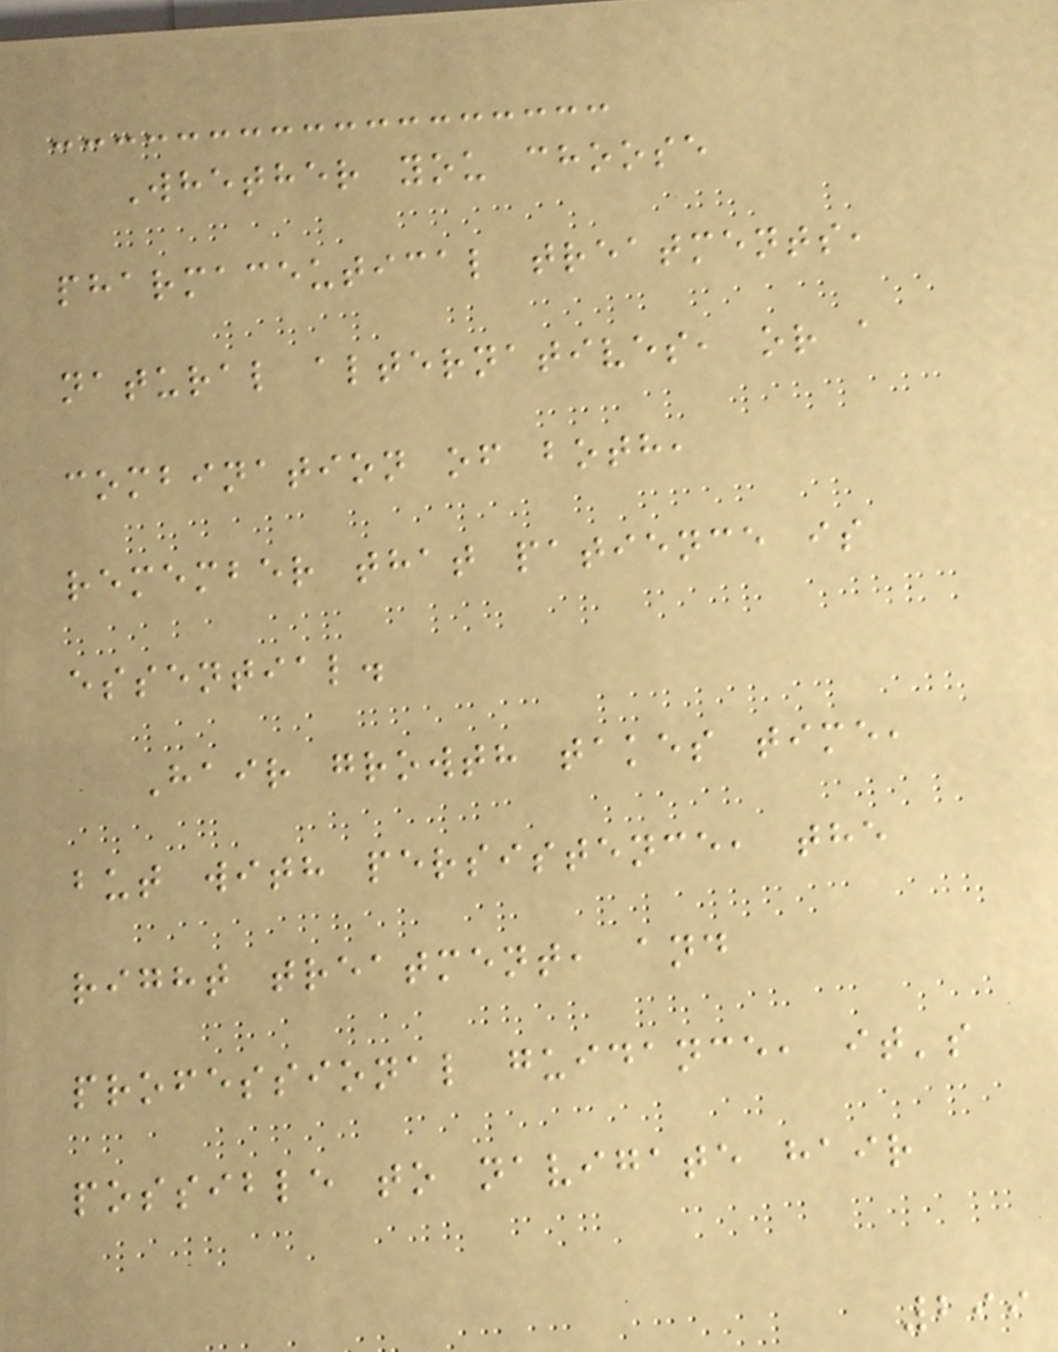Whether you choose
pharmaceutical treatments,
natural alternatives, or a
combination of both,
remember that patience is
essential.
Hair growth takes time,
but with persistence, the
right treatment, and
professional guidance, it's
possible to navigate hair
299
